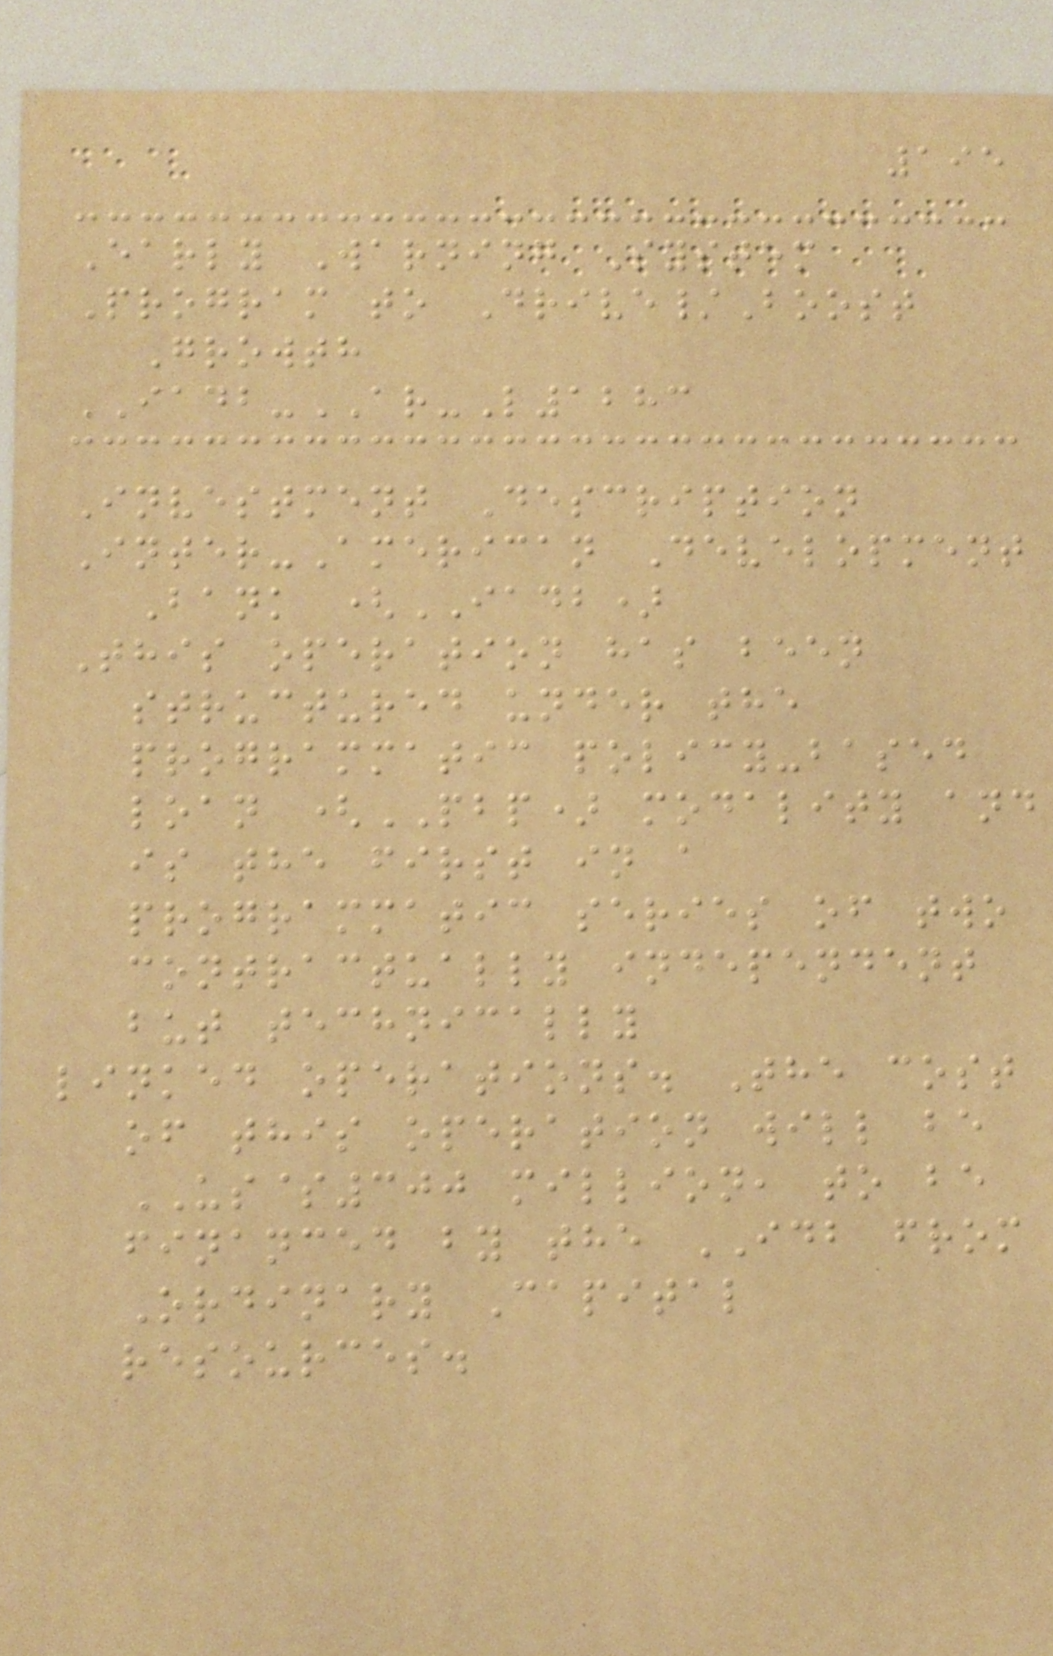195
Early Warning System
Program to Drive/Boost
Growth
IADB-AR-L1283
Investment Description
Inter-American Development
Bank (IADB)
This operation has been
structured under the
programmatic policy-based
loan (PBP) modality and
is the first in a
programmatic series of two
contractually independent
but technically
linked operations. The cost
of this operation will be
US$300 million, to be
financed by the IDB from
Ordinary Capital
resources.
